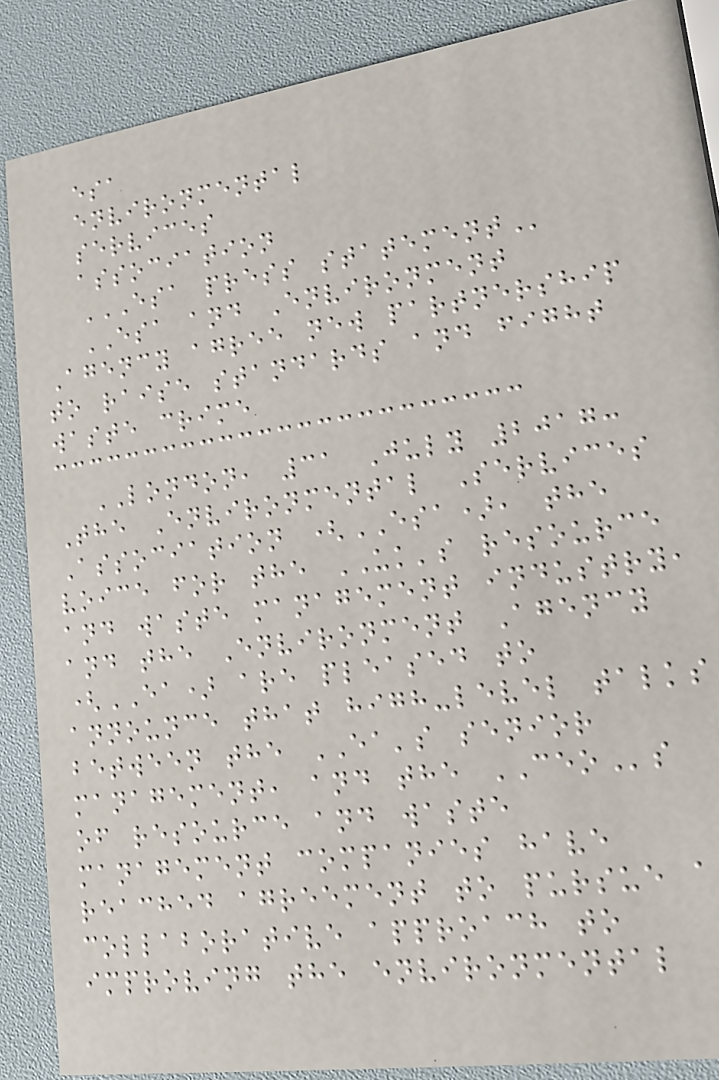esa
environmental
services
association
ESA PRESS STATEMENT
ESA and Environment
Agency agree new partnership
to raise standards and fight
waste crime
LONDON, 31 July 2017:
The Environmental Services
Association (ESA), the
voice for the UK's resource
and waste management industry,
and the Environment Agency
(EA) are pleased to
announce that high-level talks
between the EA's senior
management, and the CEOs
of resource and waste
management companies have
reached agreement to pursue a
collaborative approach to
improving the environmental
